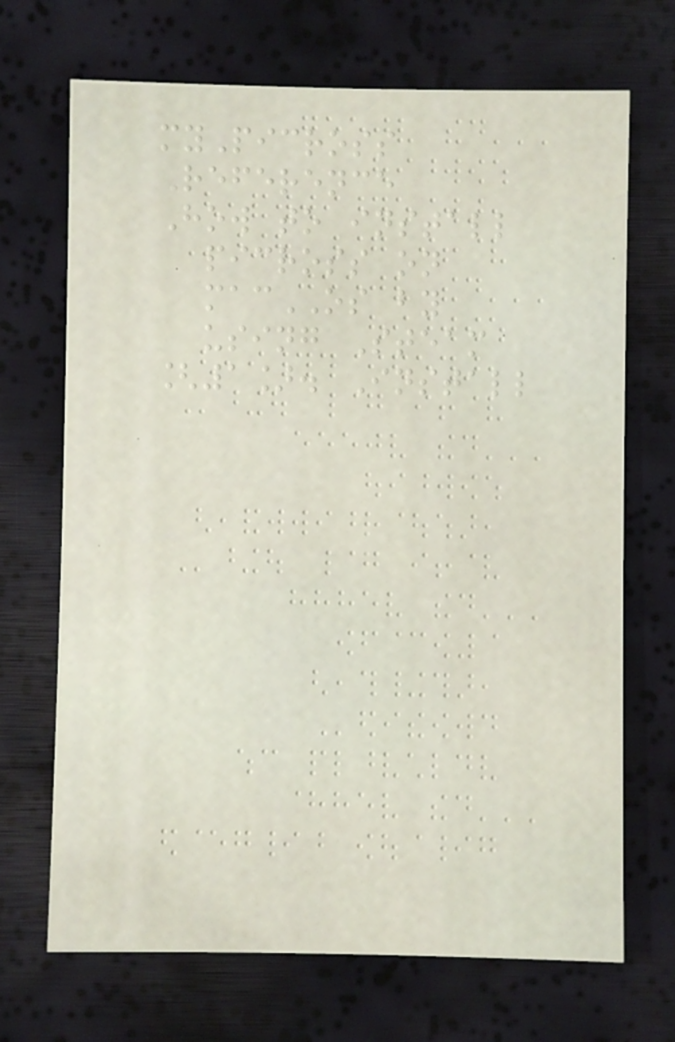myPicross
Reference
How to install
picross on
macOS by
using Steam
[1]. Install
